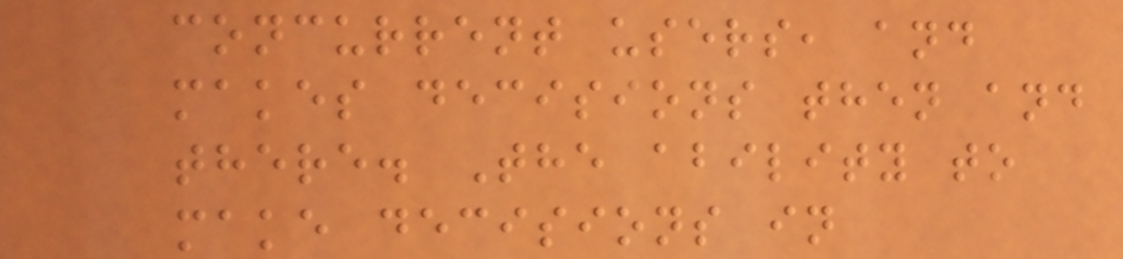concurrent users, and
makes decisions then and
there. The ability to
make decisions in
